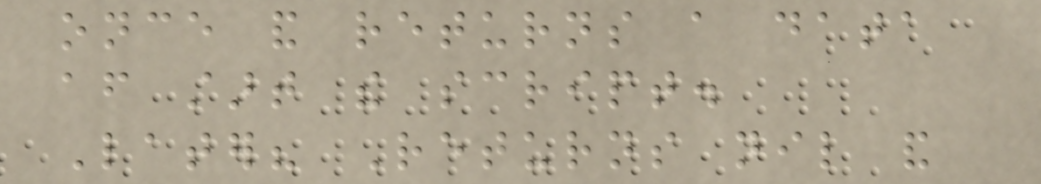once and returns a data
after start the script.
Later? Returns nil and
